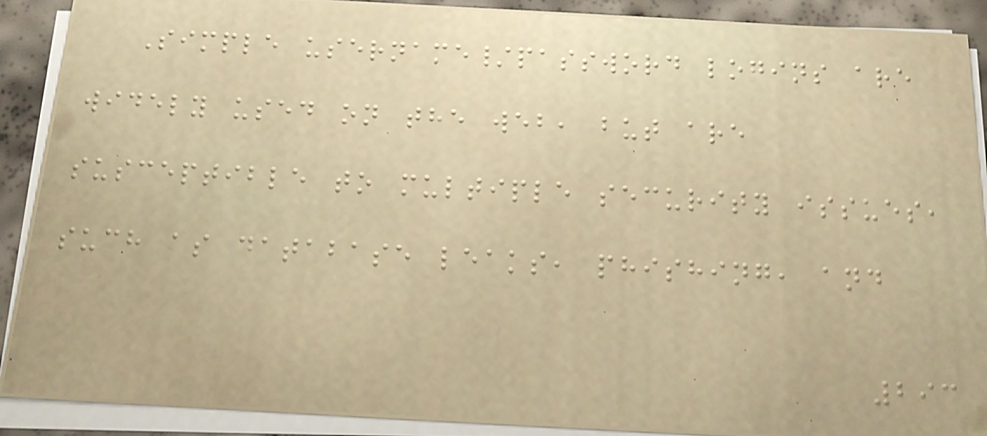Simple username/password logins are
widely used on the web, but are
susceptible to multiple security issues,
such as database leaks, phishing, and
293
